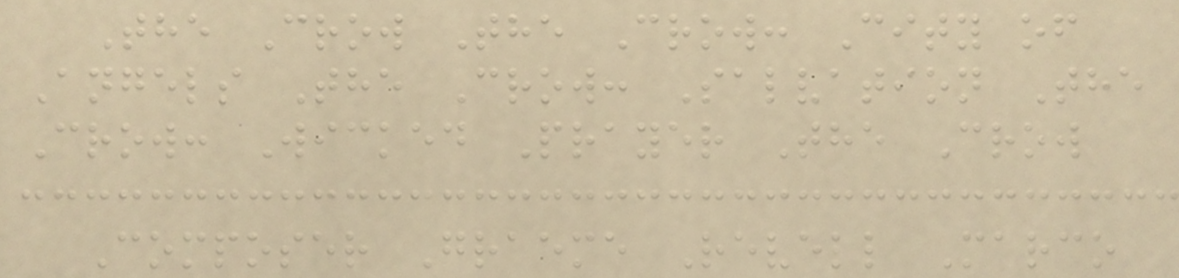The Crow The Crow: City of
Angels The Crow: Salvation The
Crow: Wicked Prayer The Crow
Composer Graeme Revell Marco
